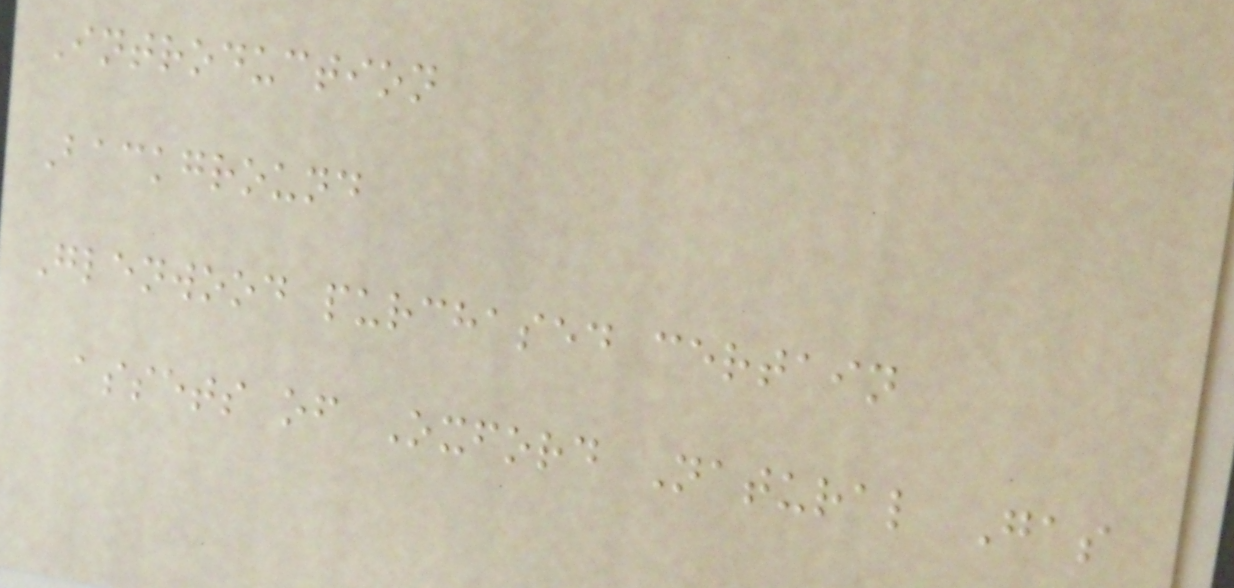Introduction
Background
Glenwood purchased certain
assets of Oxford Natural Gas
